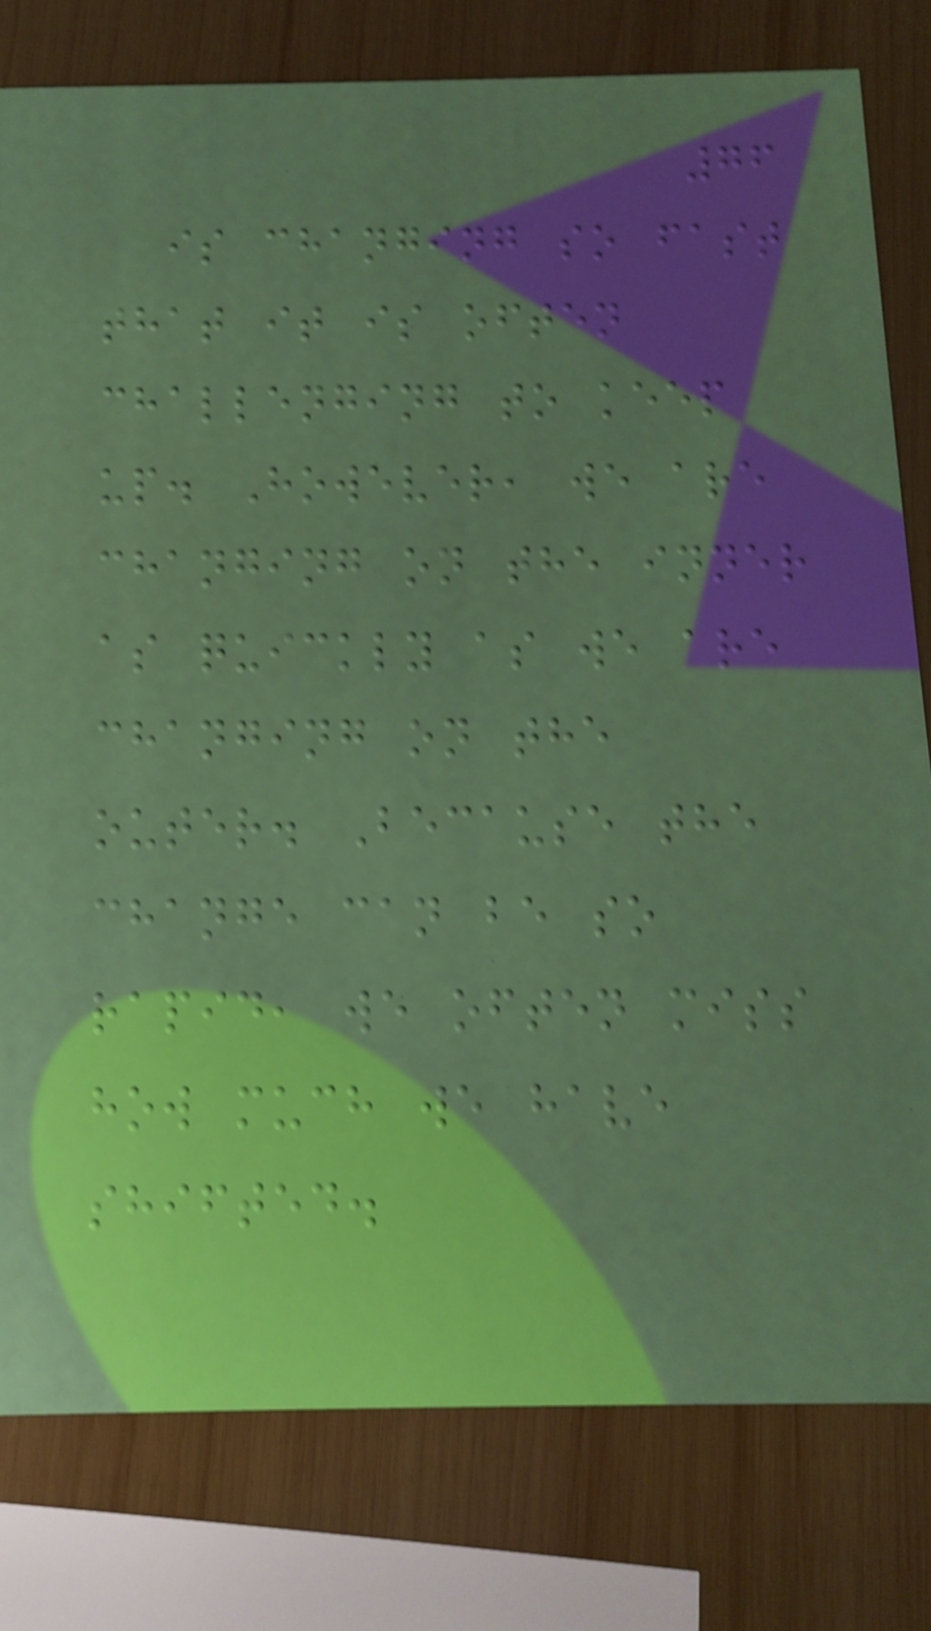76
is changing so fast
that it is often
challenging to keep
up. However, we are
changing on the inner
as quickly as we are
changing on the
outer. Because the
change can be so
rapid, we often miss
how much we have
shifted.
